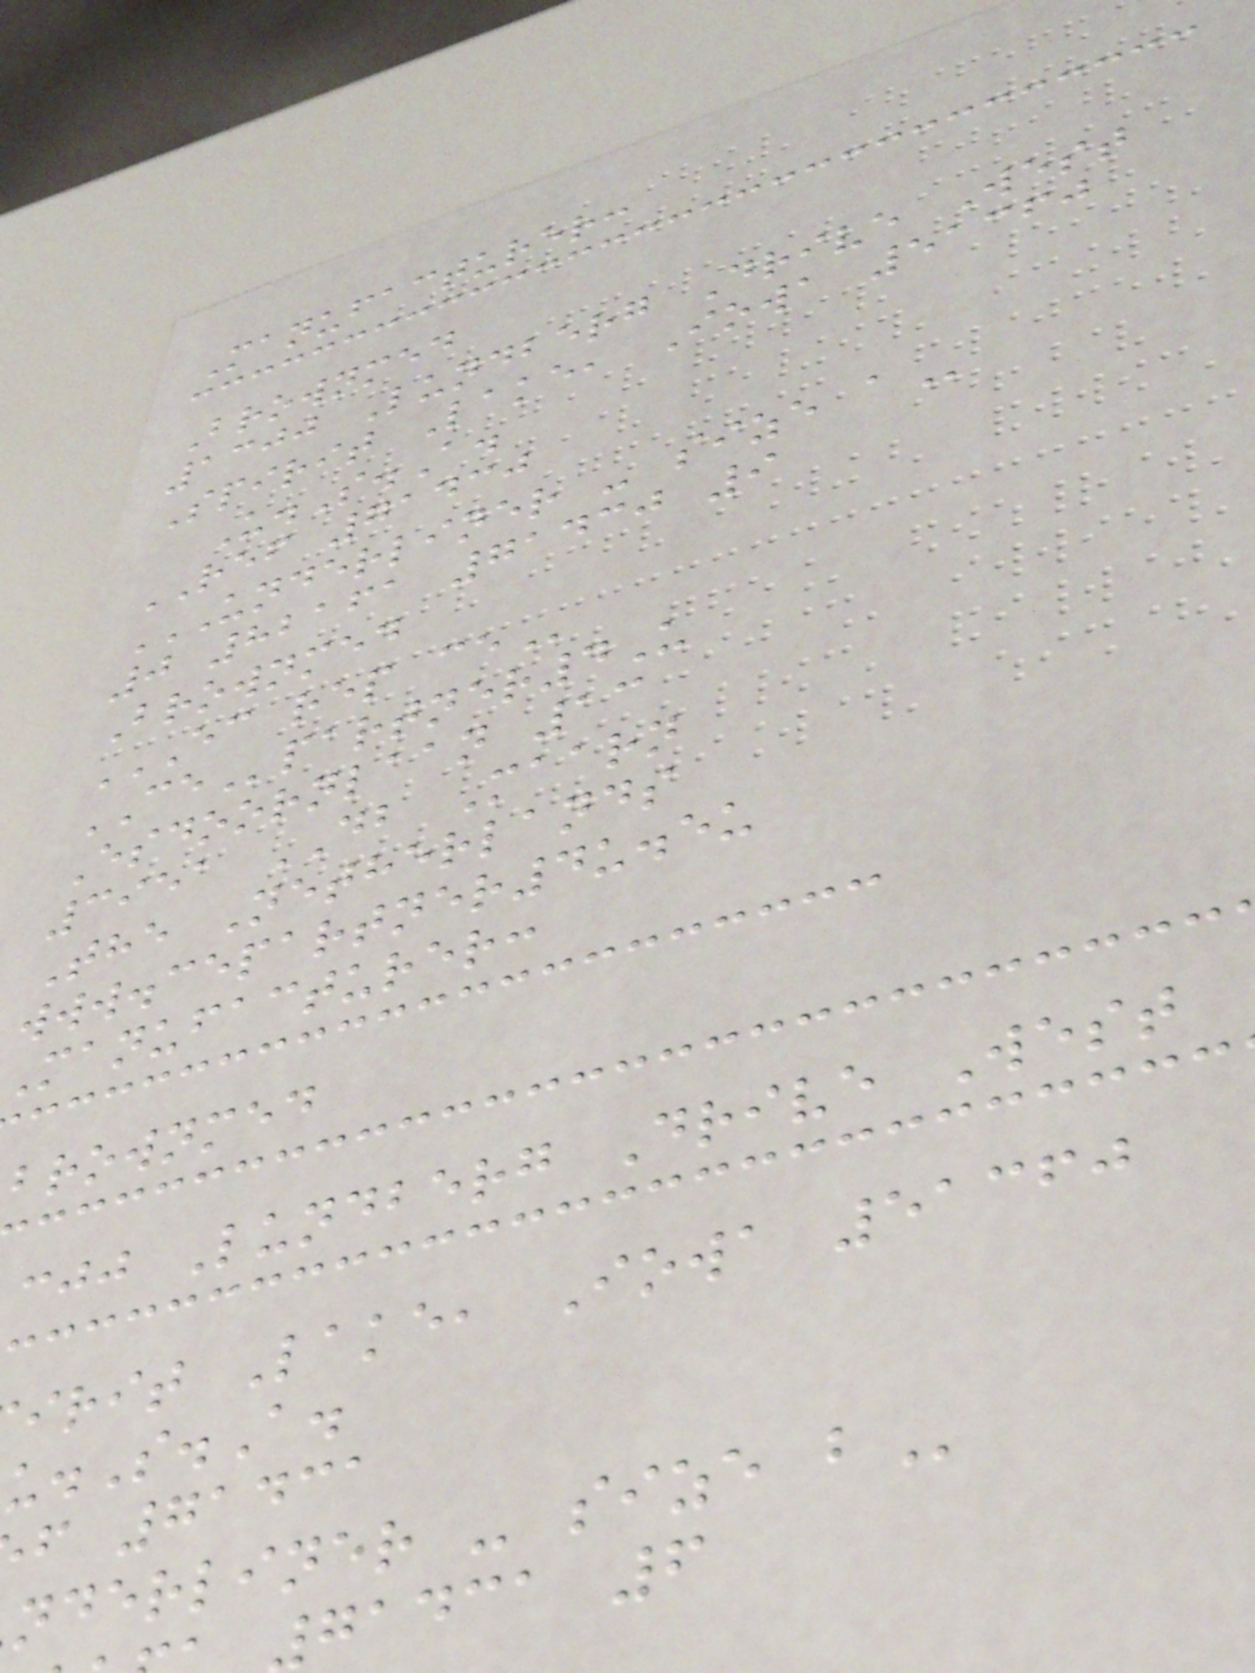Manufacturer:
Brownmed
1300 Lundberg Drive West
Spirit Lake, Iowa 51360
U.S.A.
REF 71430
UNDERLINER - SIZE A
0 82161 71430 9
Brownmed
EC REP CE
CEpartner4U
Esdoornlaan 13
3951 DB Maarn
The Netherlands
www.cepartner4u.eu
Manufacturer:
brownmed
cjj Lundberg Drive West
irit Lake, Iowa 51360
.S.A.
f 71431
nderliner - size
gadca 6
